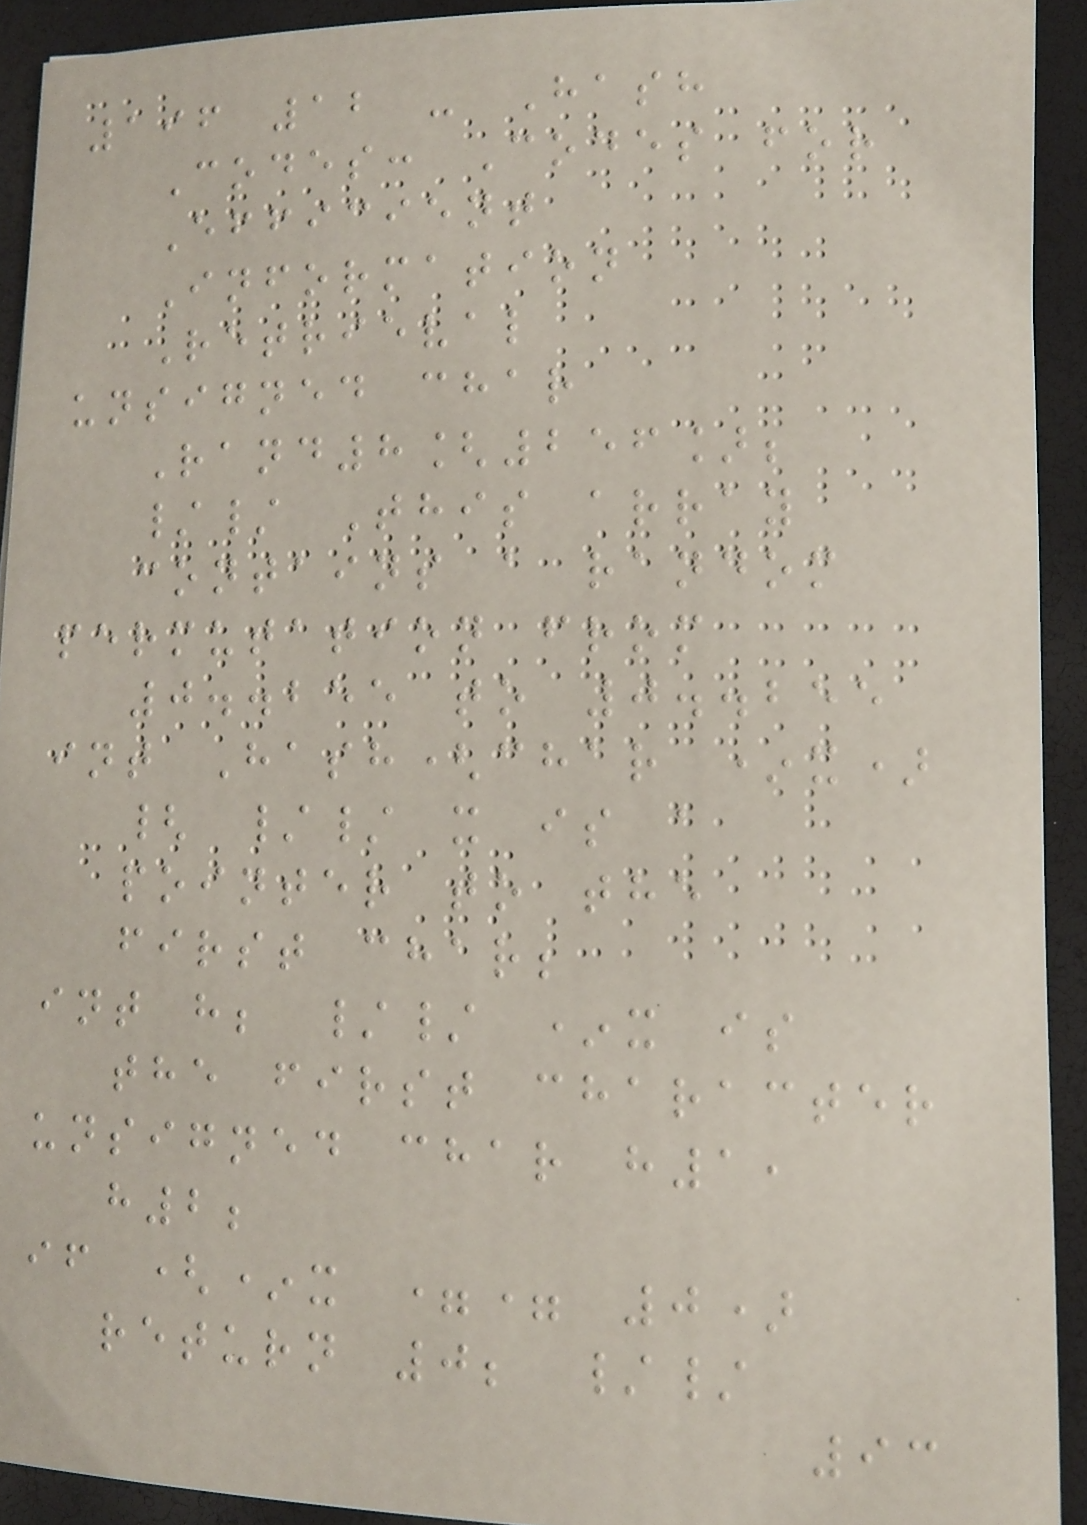196 12 - Hash
Codes: Codes for
Efficient
Information
Retrieval
unsigned char
Rand8[256];
// This array
contains a random
permutation from
0..255 to 0..255
int Hash(char *x)
{ // x is a
pointer to the
first char;
int h; // *x is
the first character
unsigned char h1,
h2;
if (*x == 0)
return 0; //
93
